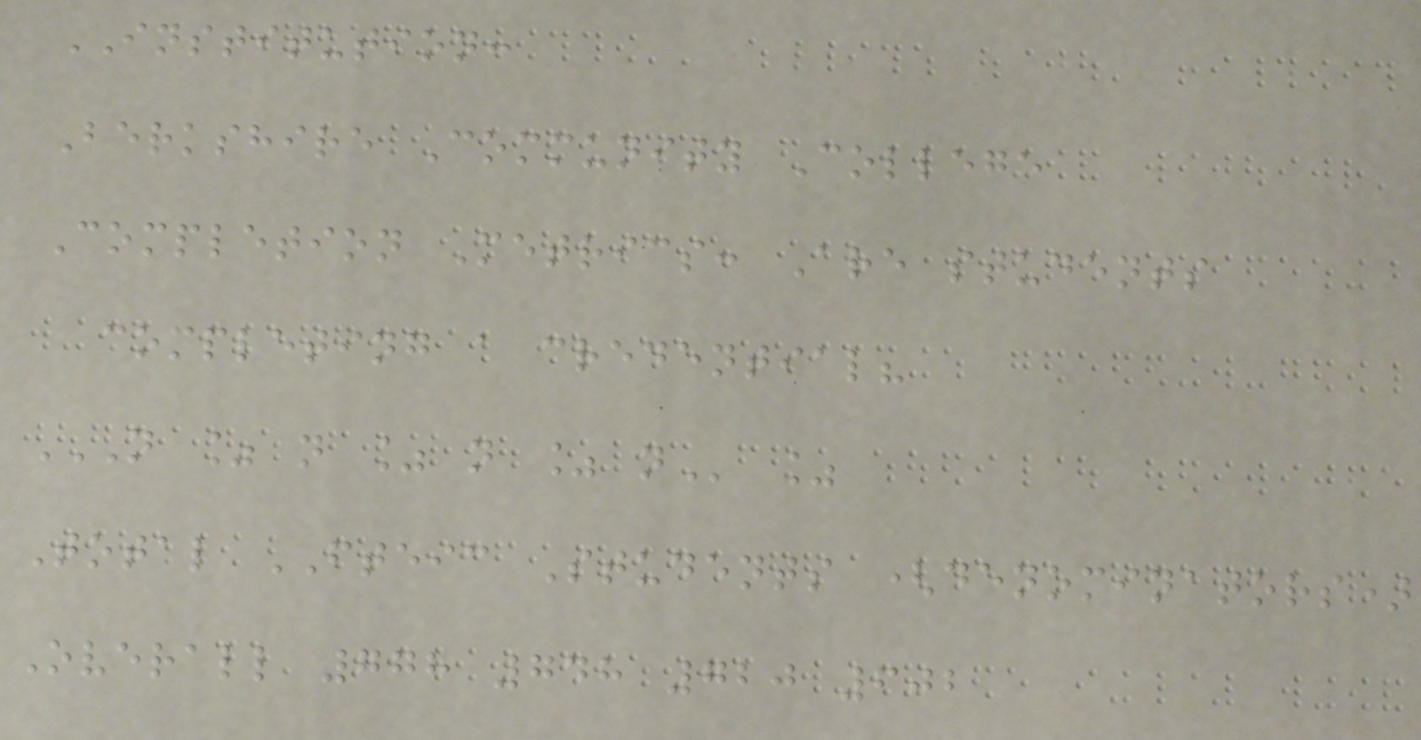INSTITUTION:
Berkshire Community College
Completion Metrics: Are students
completing a credential?
N % N % N % N %
Total FTEIC Students (denominators)
Overall 778 748 720 602
